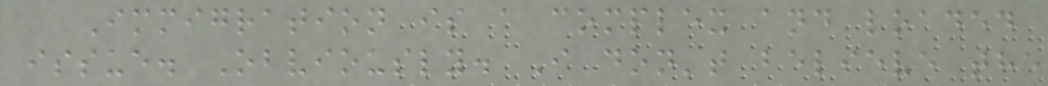Immigration is a complex and loaded
issue. Obviously. I don't believe the
